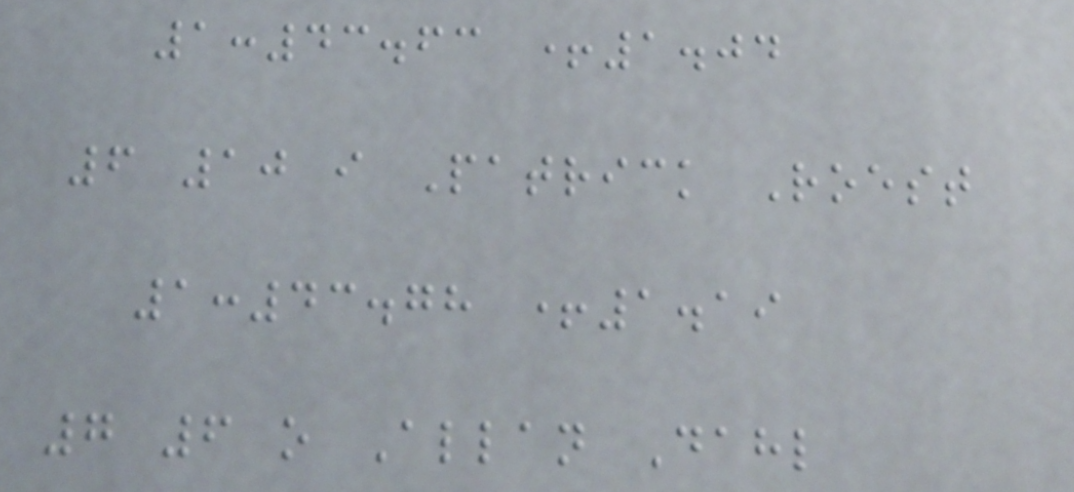1:43.63 +1.04
6 10 i Patrick Roest
1:43.78 +1.19
7 6 o Allan Dahl
